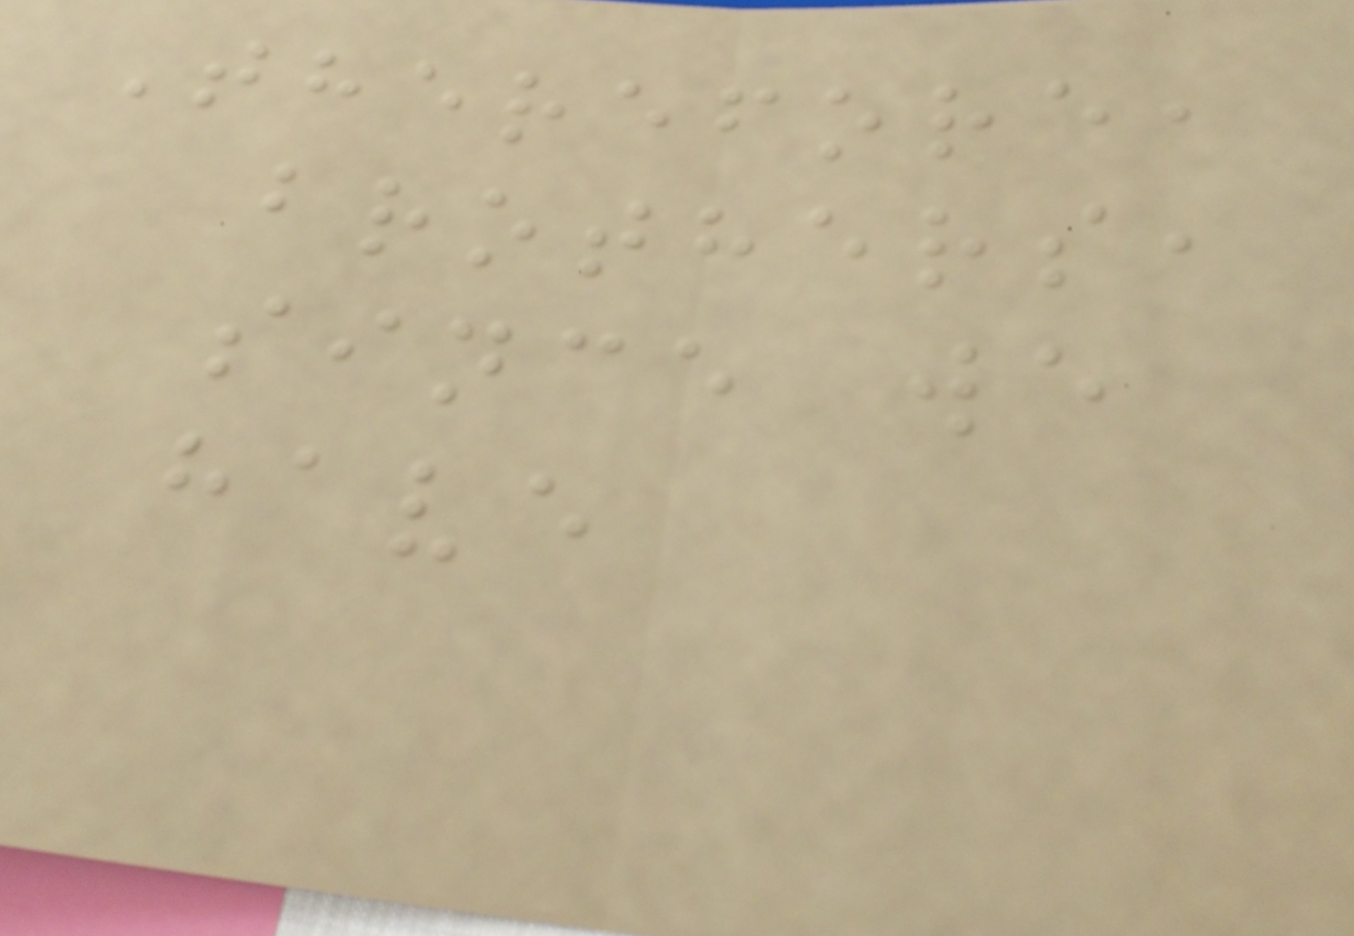Therefore,
brothers,
since we
have
